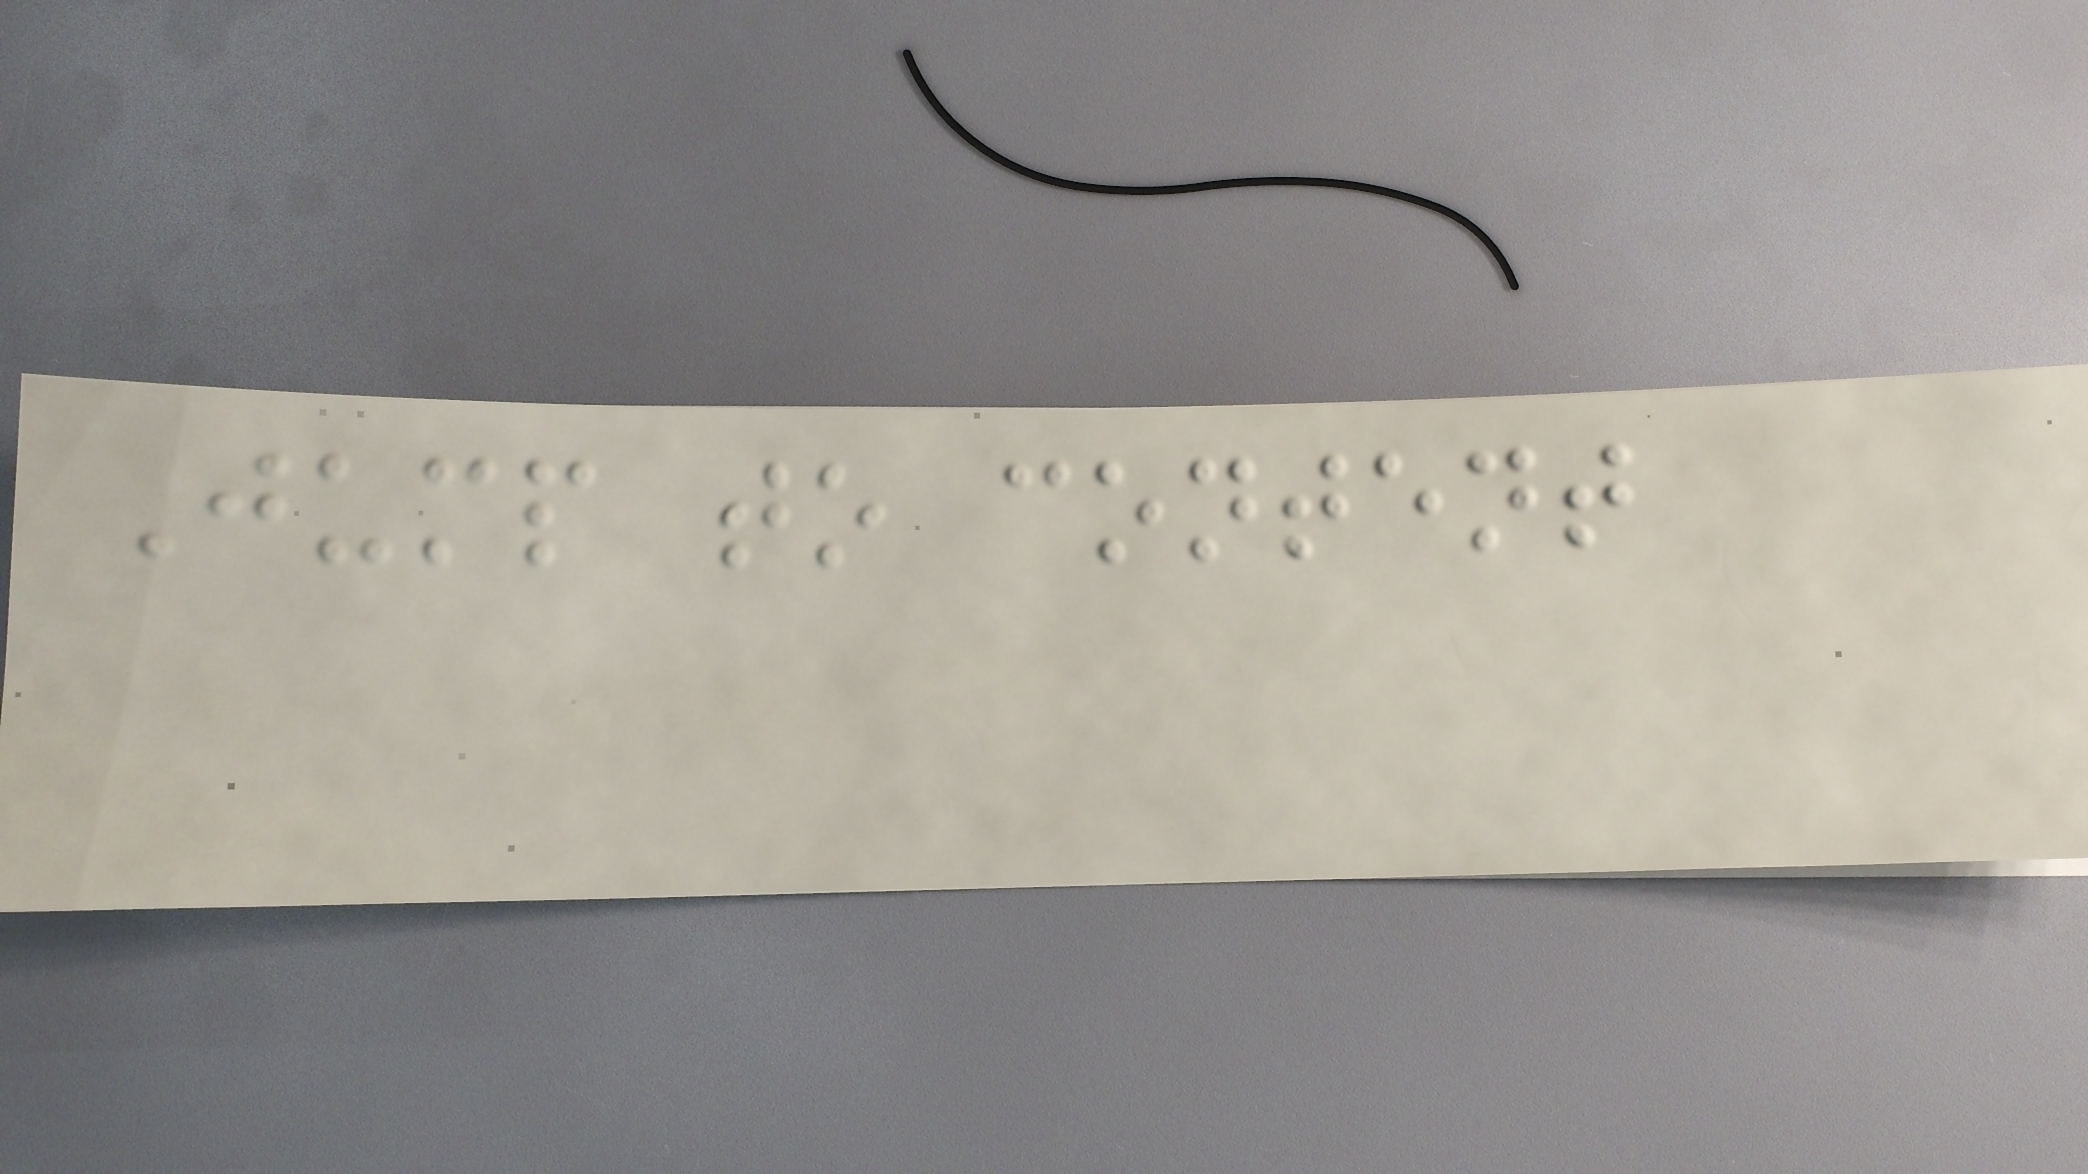Jump to content
